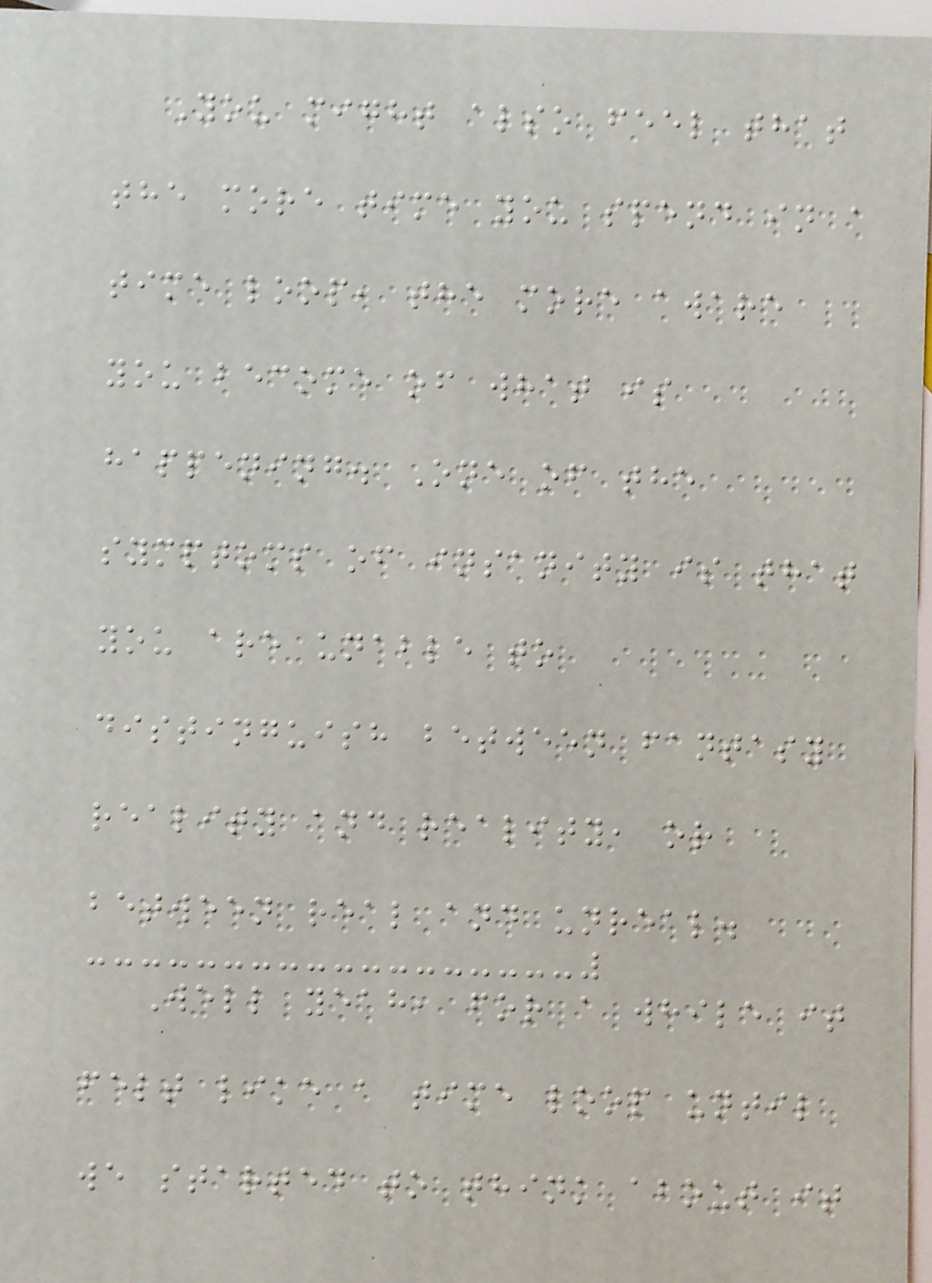You might also feel that
the more time you spend in a
time loop, the more aware
you become of what is
happening. One of the
symptoms of insanity is that
you are unable to
distinguish between fantasy
reality and reality, or
between real and unreal.
Well yeah, for a while it
felt like a time loop until
we started to think about it
